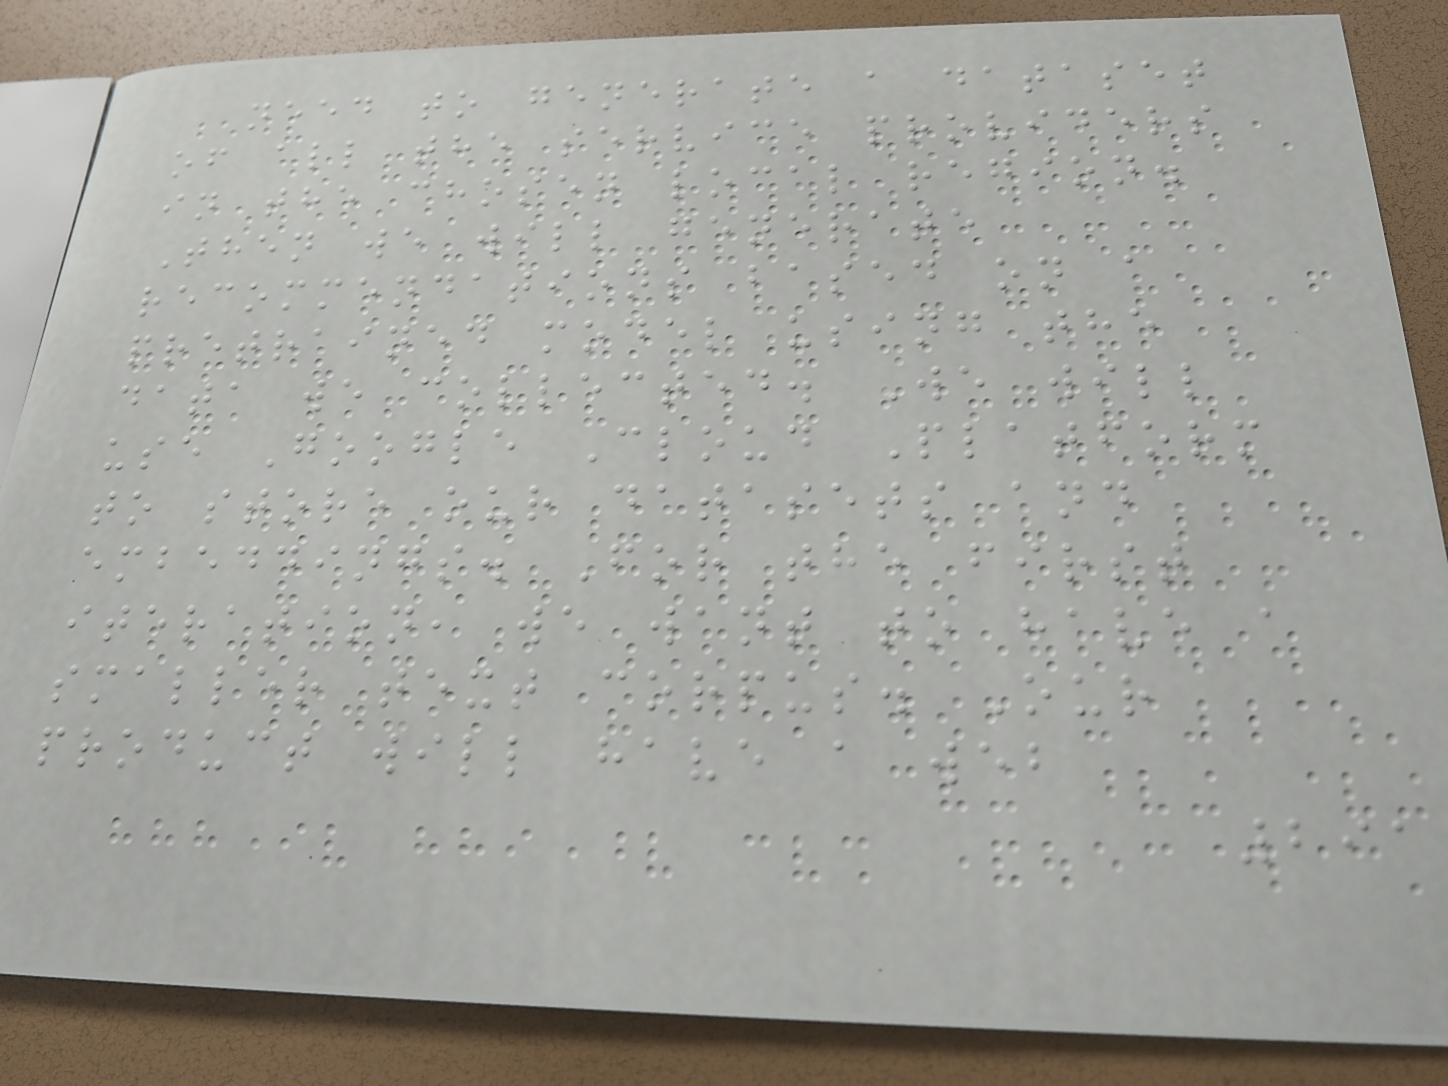need to generate a dataset
of all the service providers
in the chosen local region.
Then we will generate
recommendations based on a
pretrained model using the
data we collected. We will
use Google Cloud Platform
to store our datasets and
embeddings. For the first
iteration, we want to have a
smaller text corpus. Our
product will have a web
291
